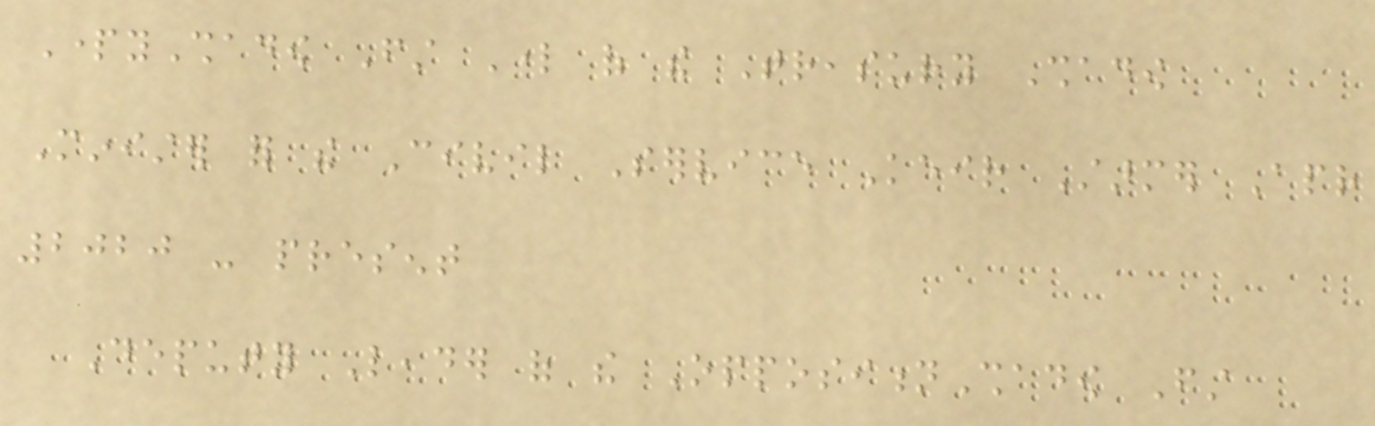PartyShadow First Lord of the Treasury Shadow
Minister for the Civil Service Keir Starmer Apr
2020 - present
Deputy Leader of the OppositionShadow First
